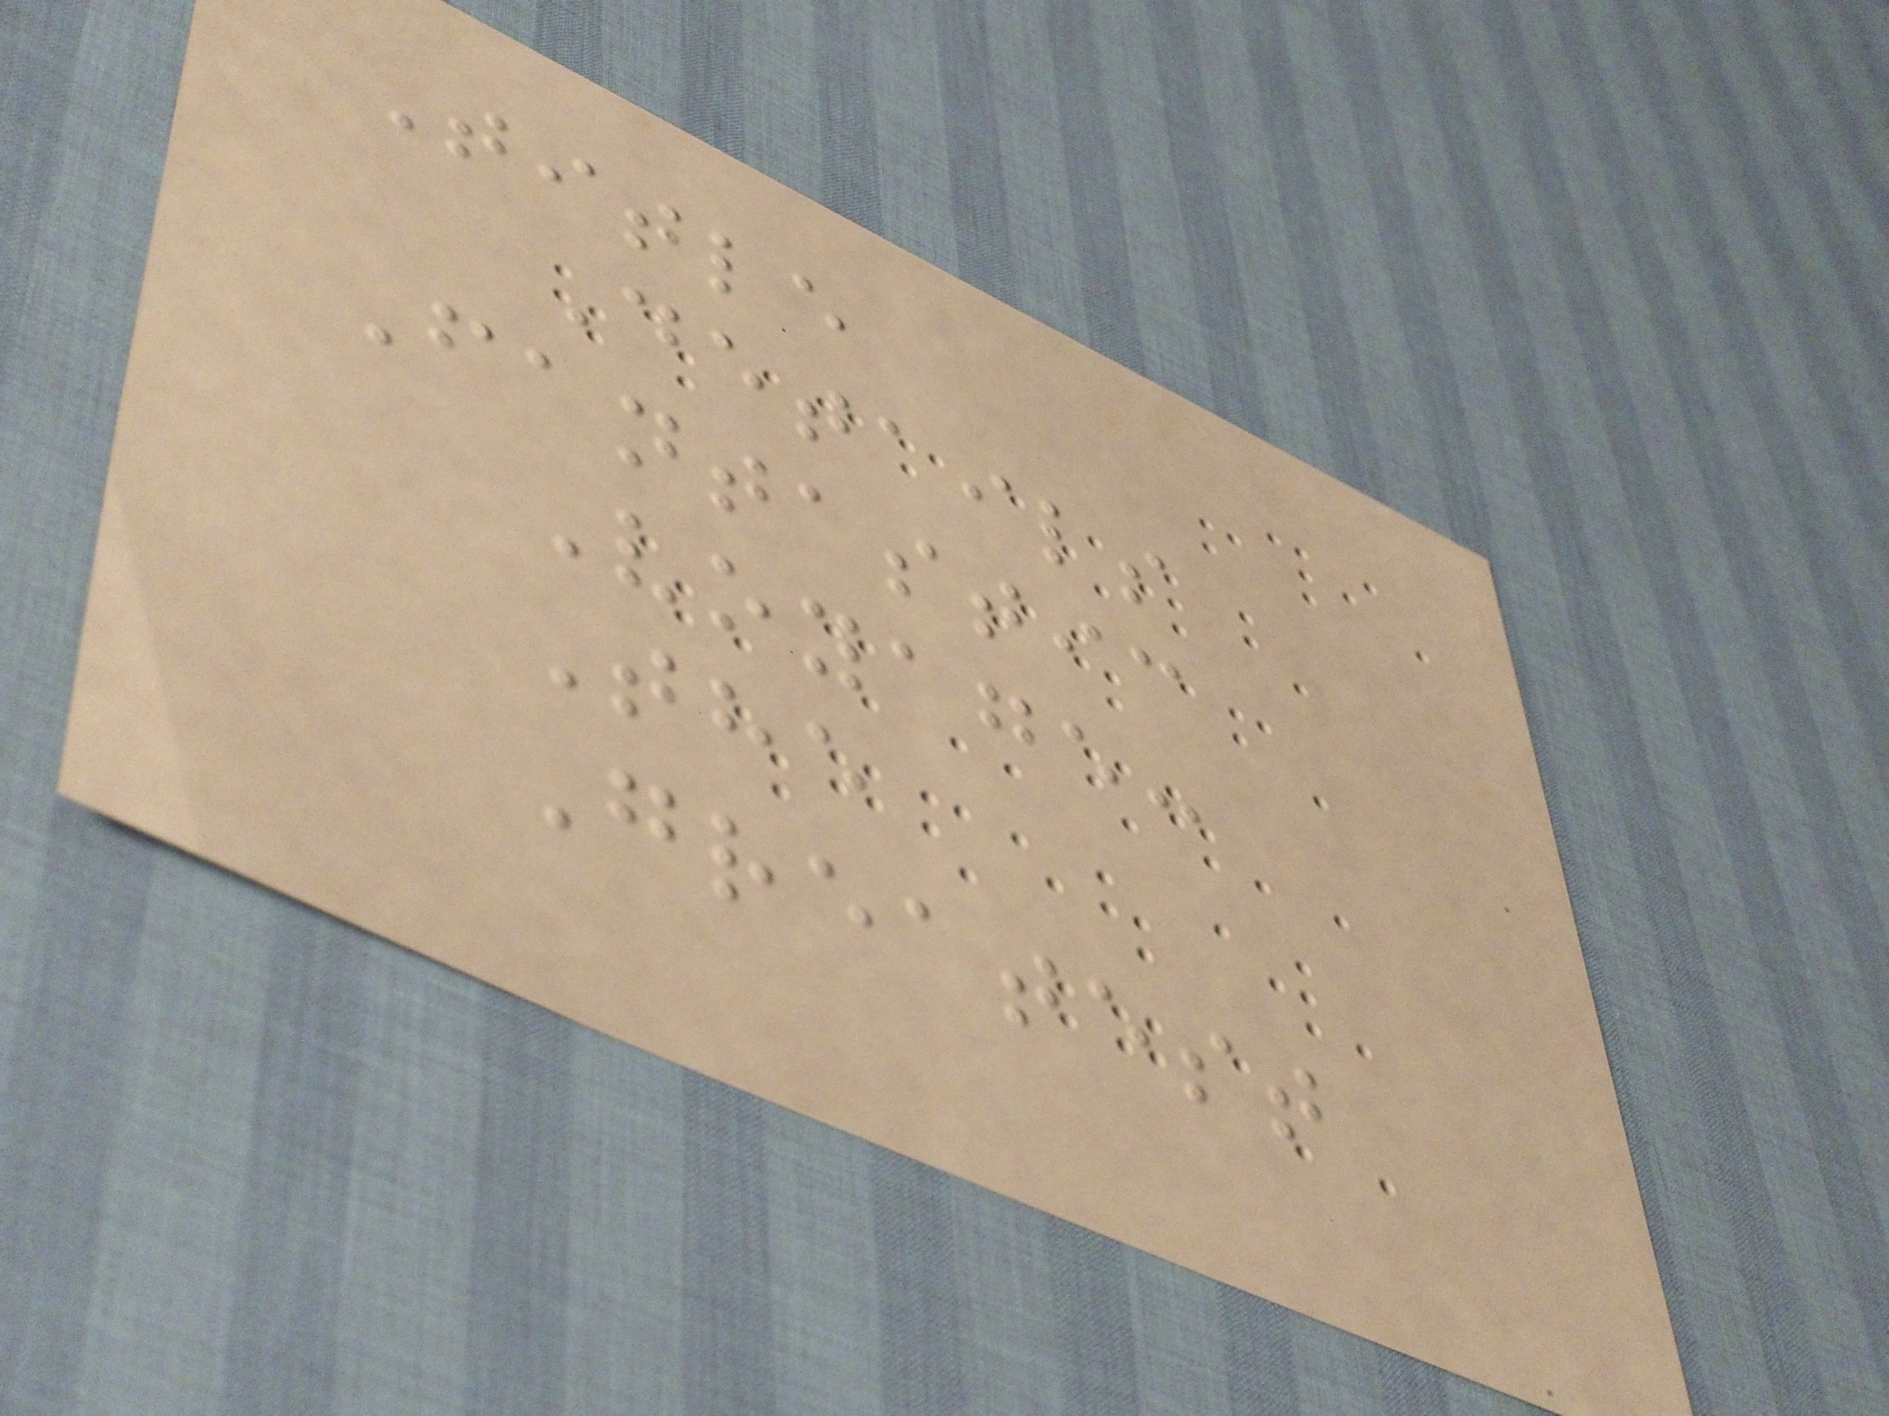Title
Details
Fantastic
Voyage:
The
Greatest
